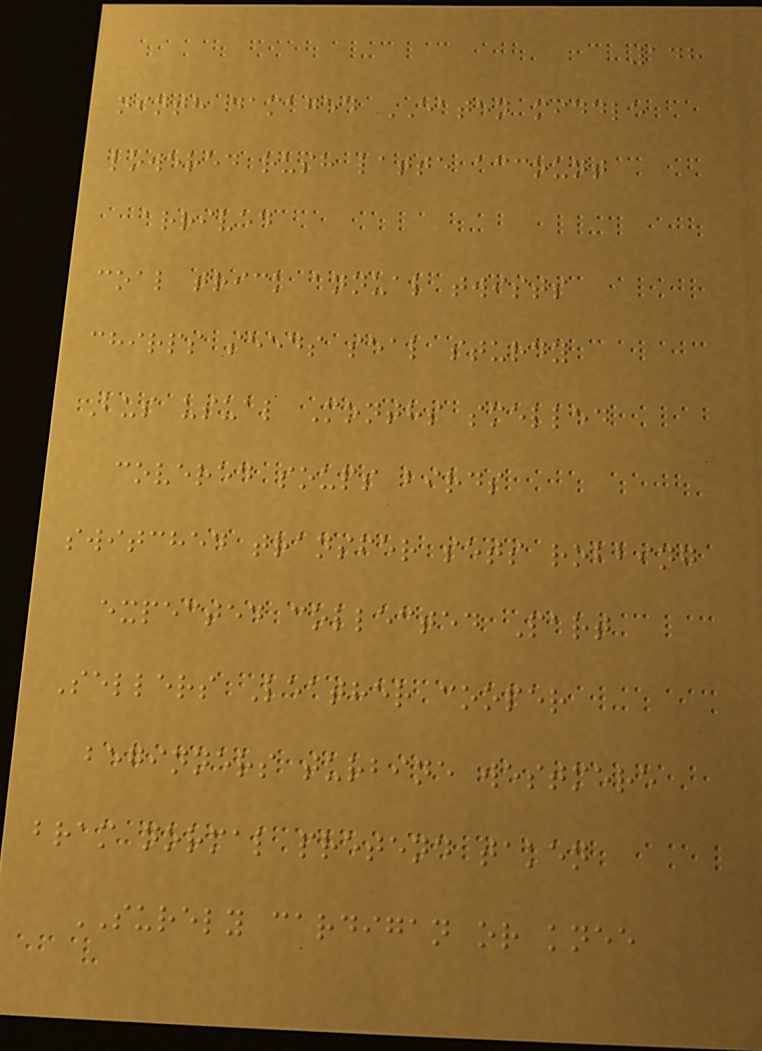148
ninth damaged EATEN middle
lowered rush latte account
arrived
coal trick annual twists
chirps seeds seal sturdy
Bus usual Months smelled
covered soups birds
switched transfer sets robbing
expected collected Part
Sellers Leather cooper
beginners turbine westmere
bram normal pretend taken
SURELY cardigan or knee
